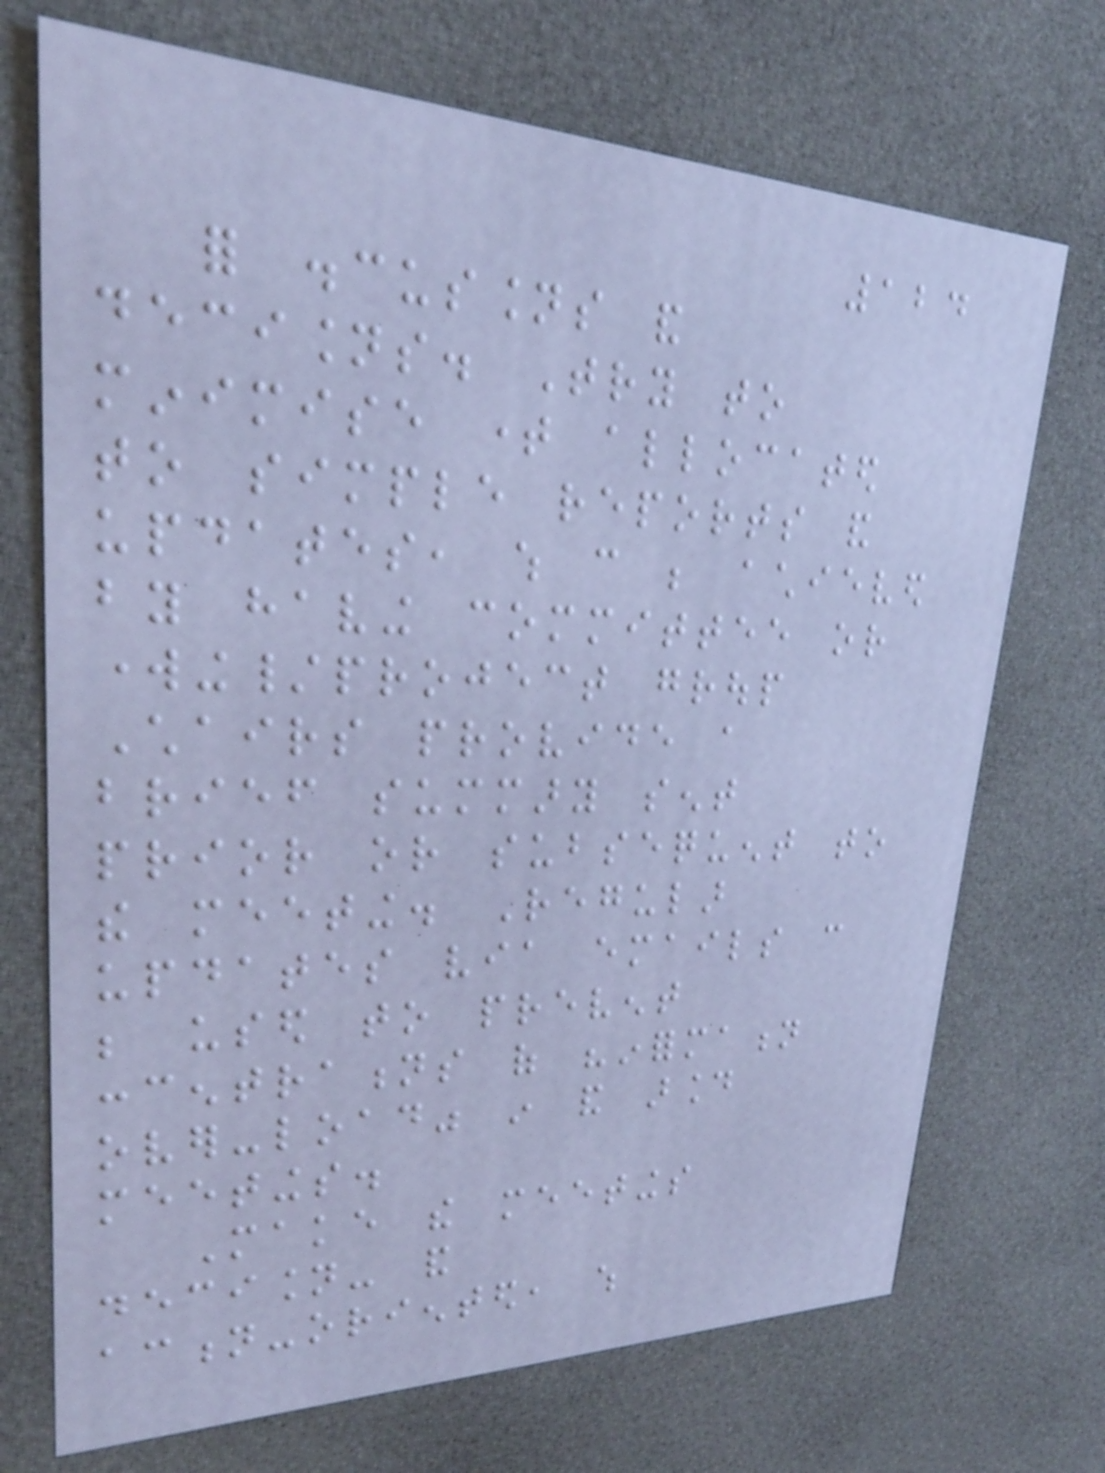124
for discussions and
decisions. Try to
minimise time allocated
to simple reports and
updates, which can be achieved
by having committee or
working/project group
Chairs provide a
brief summary sent
prior or subsequent to
the meeting. Regular
updates via emails can
be used to prevent
concentrations of "information
over-load" in and around
meetings.
Make the meetings
decision- and
action-oriented, which
